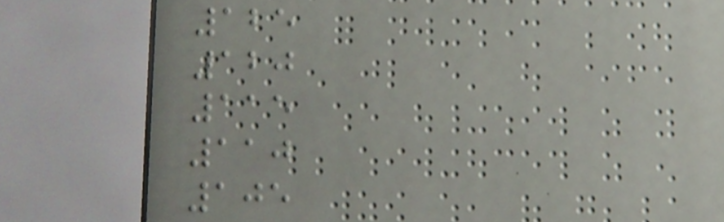125
120
115
110
105
